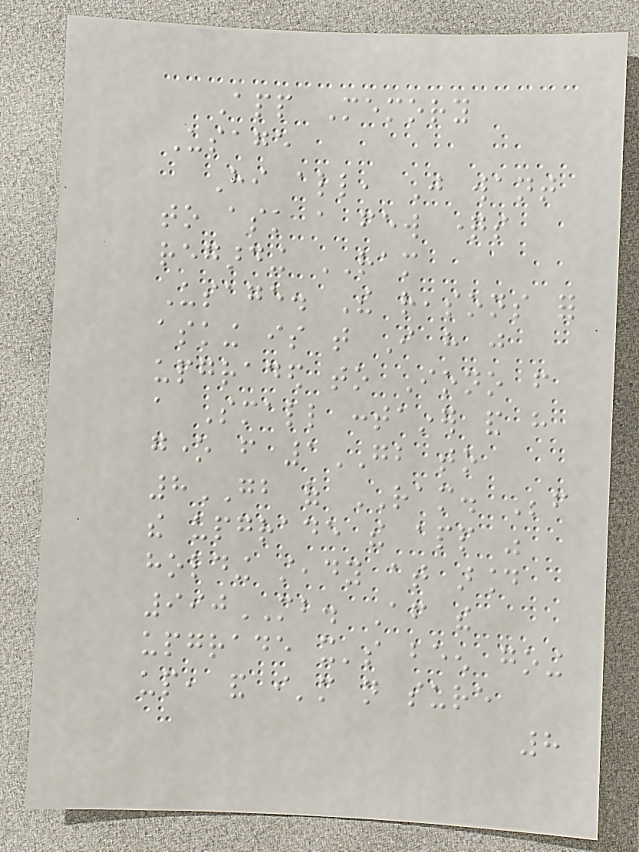App Memory
Usage
Hi all, Just want
to ask a few questions
regarding RAM
Usage. The reasons for
asking is that I have just
upgraded to Iono from
a Small container and have
gone from 1GB to
8GB of RAM. Before
the upgrade the app was
holding steady at around
990MB. After the
upgrade it's been going
up, and i'm not sure
8
